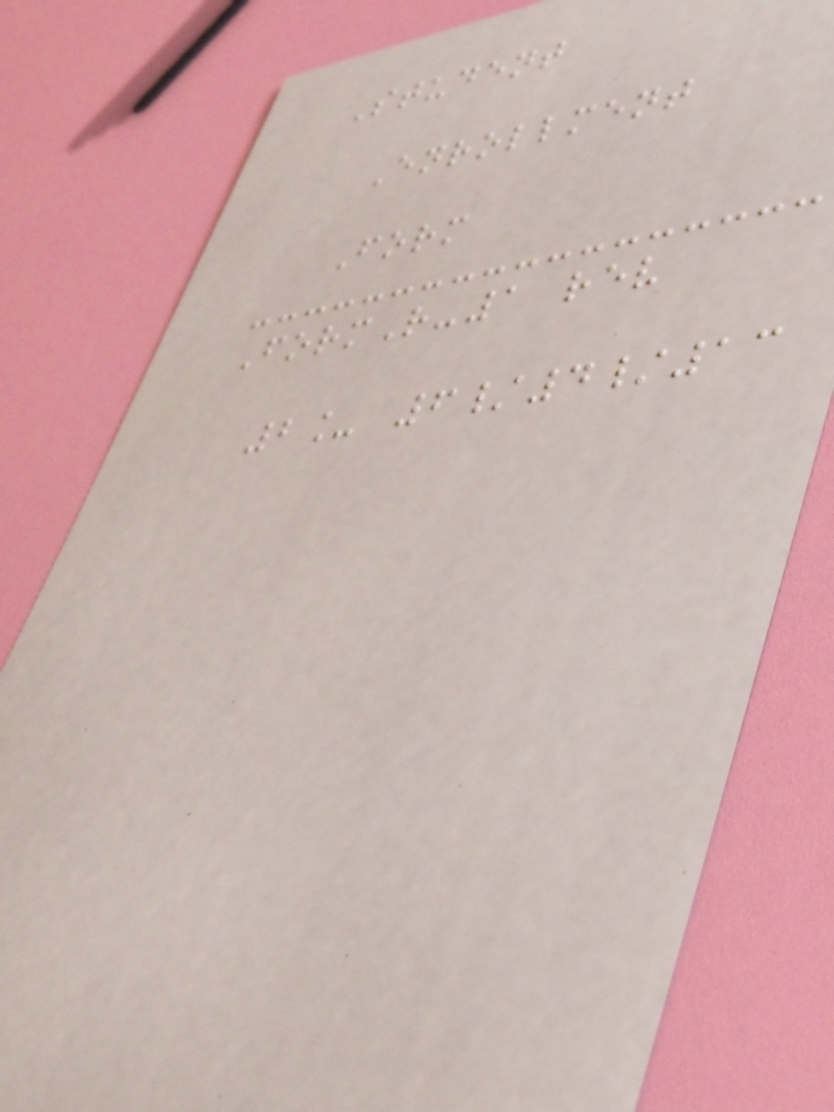Student
Enrollment
Form
FormR-1 rev
2_ 6/4/13
